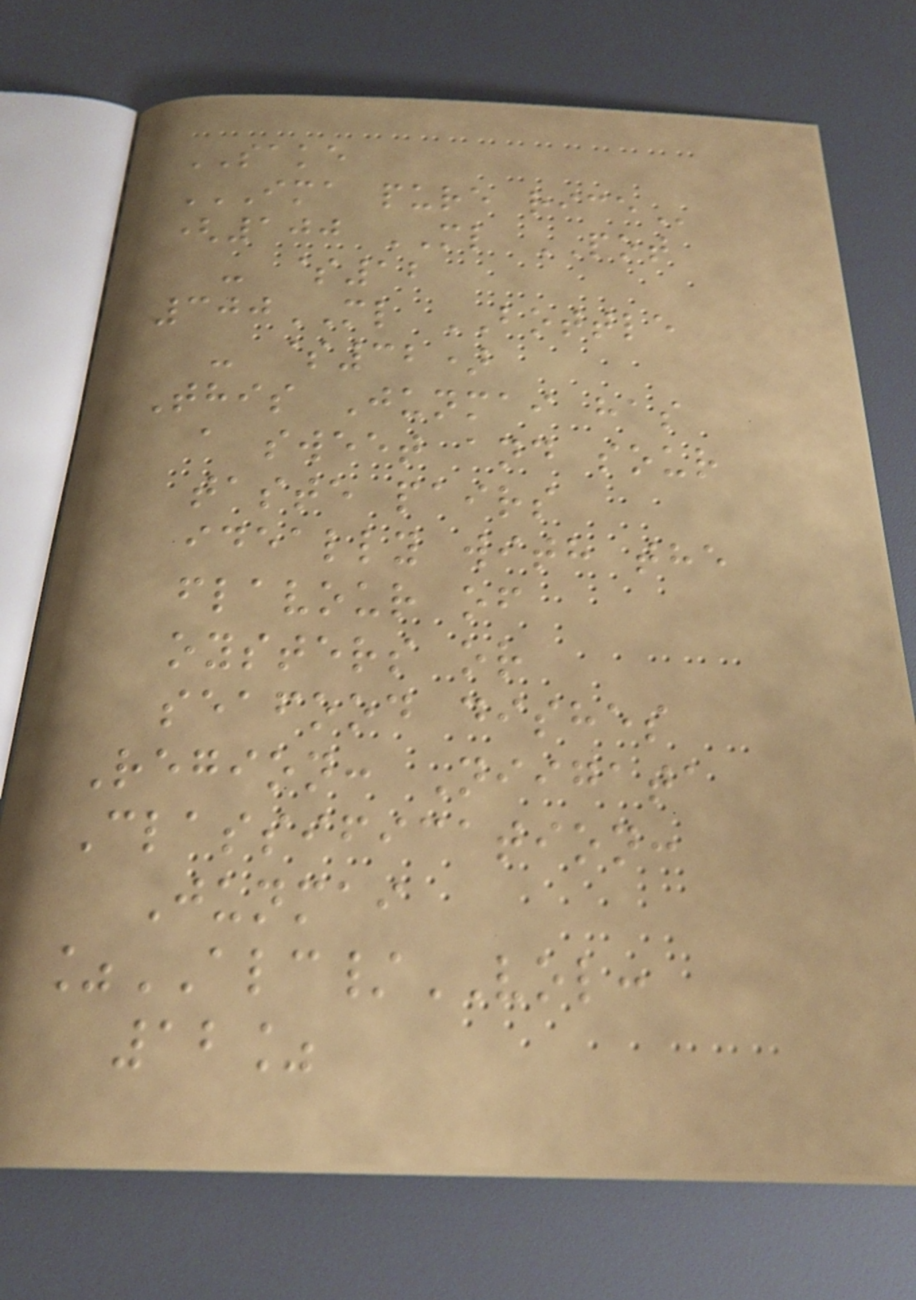SAKE
IMA PURE RICE
(100 ML POT
- $12
300ML BOTTLE
- $32)
This Junmai has
a sweet and sour
taste pairs
ideally with the
flavour of
oysters or
seafood dishes
Region: Niigata
Classification:
Junmai
%ALC/VOL:
12%
